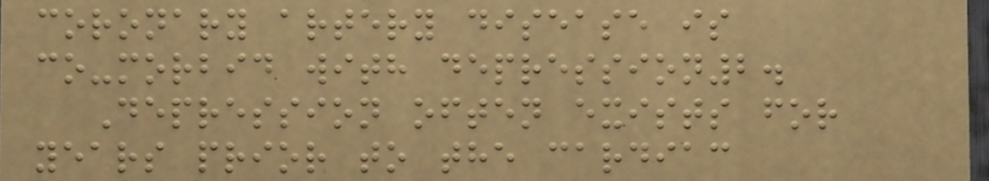coronary artery disease is
co-morbid with depression2.
Depression often exists for
years prior to the cardiac
